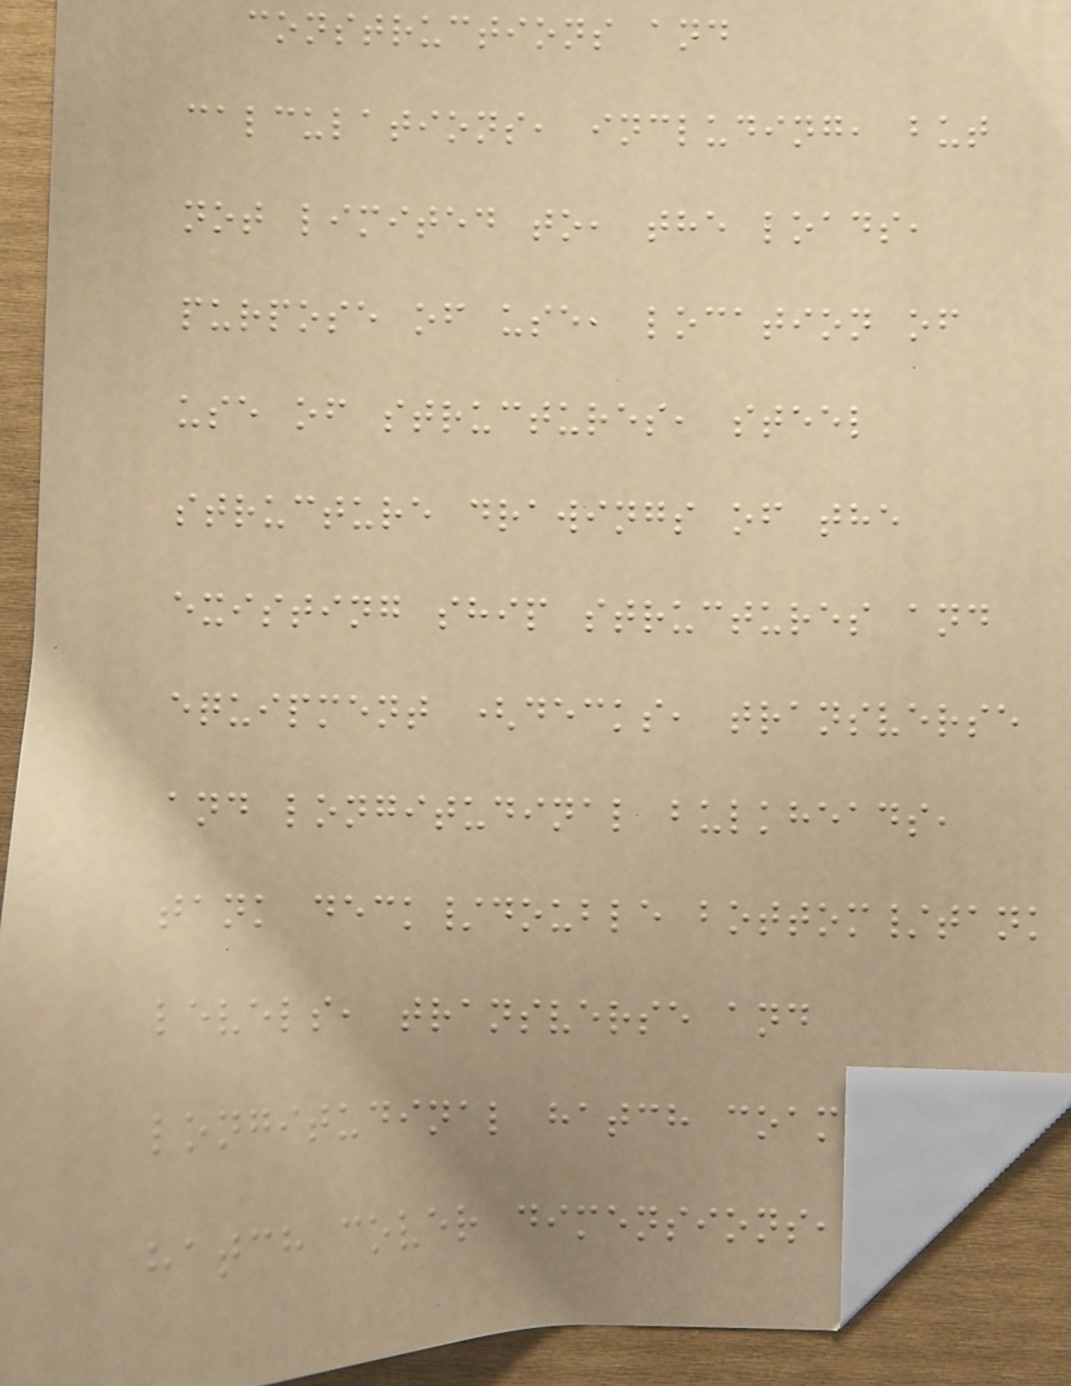constructions and
calculations, including, but
not limited to, the loads,
purpose of use, location of
use of structures, steel
structure drawings of the
existing ship structures and
equipment (decks, transverse
and longitudinal bulkheads,
tank deck/double bottom/tank
levels, transverse and
longitudinal hatch coamings,
hatch cover dimensions,
